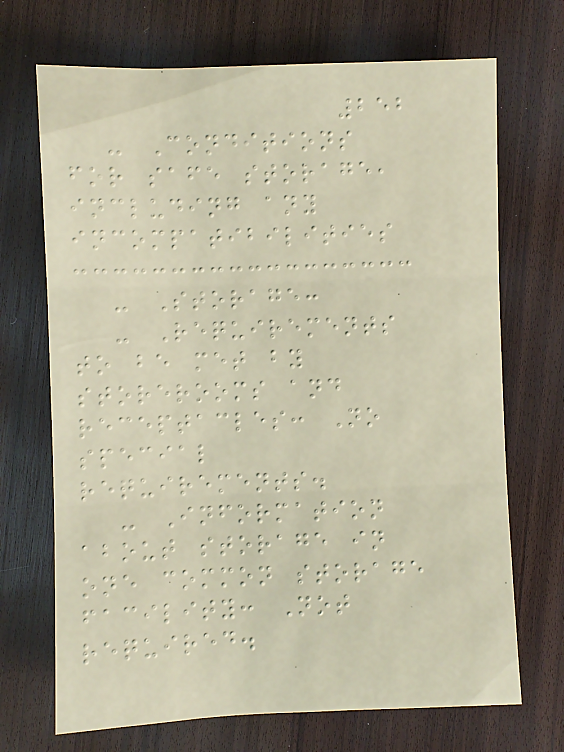252
- Conditions
for safe storage,
including any
incompatibilities
- Storage:
- Requirements
to be met by
storerooms and
receptacles: No
special
requirements.
- Information
about storage in
one common storage
facility: Not
required.
